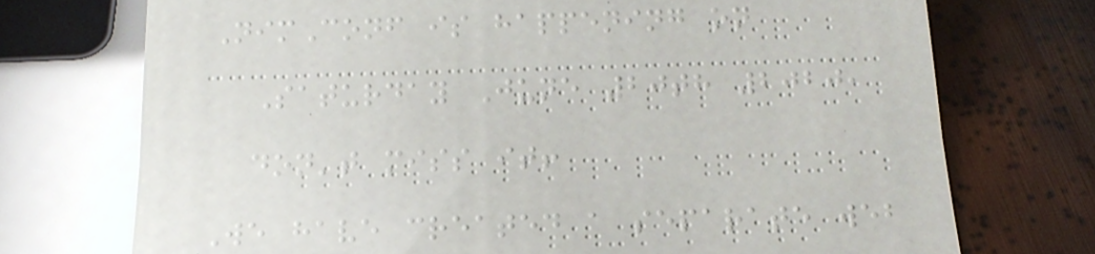NimConf is happening on
Saturday June 20th 2020,
don't miss it!
We have created a separate web
